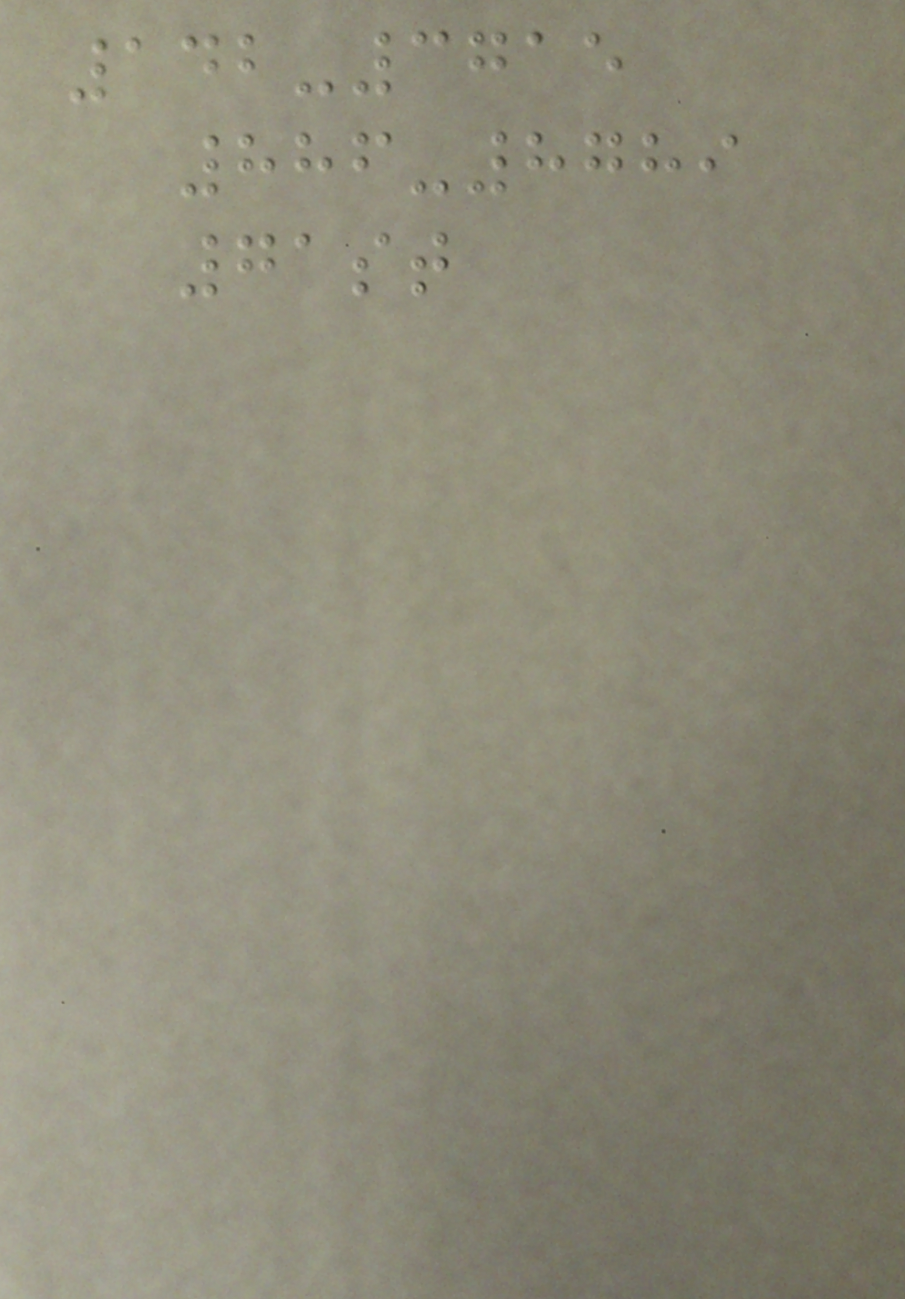142-3715
886-8789
71st
